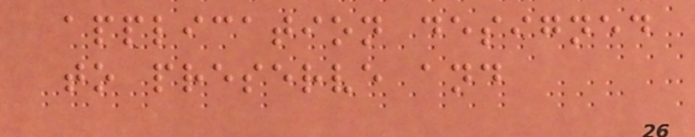application designed
to preserve and
